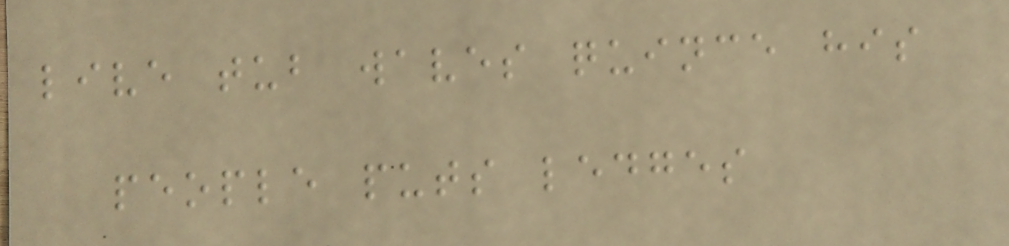live tub waves quince his
people puts ledges
